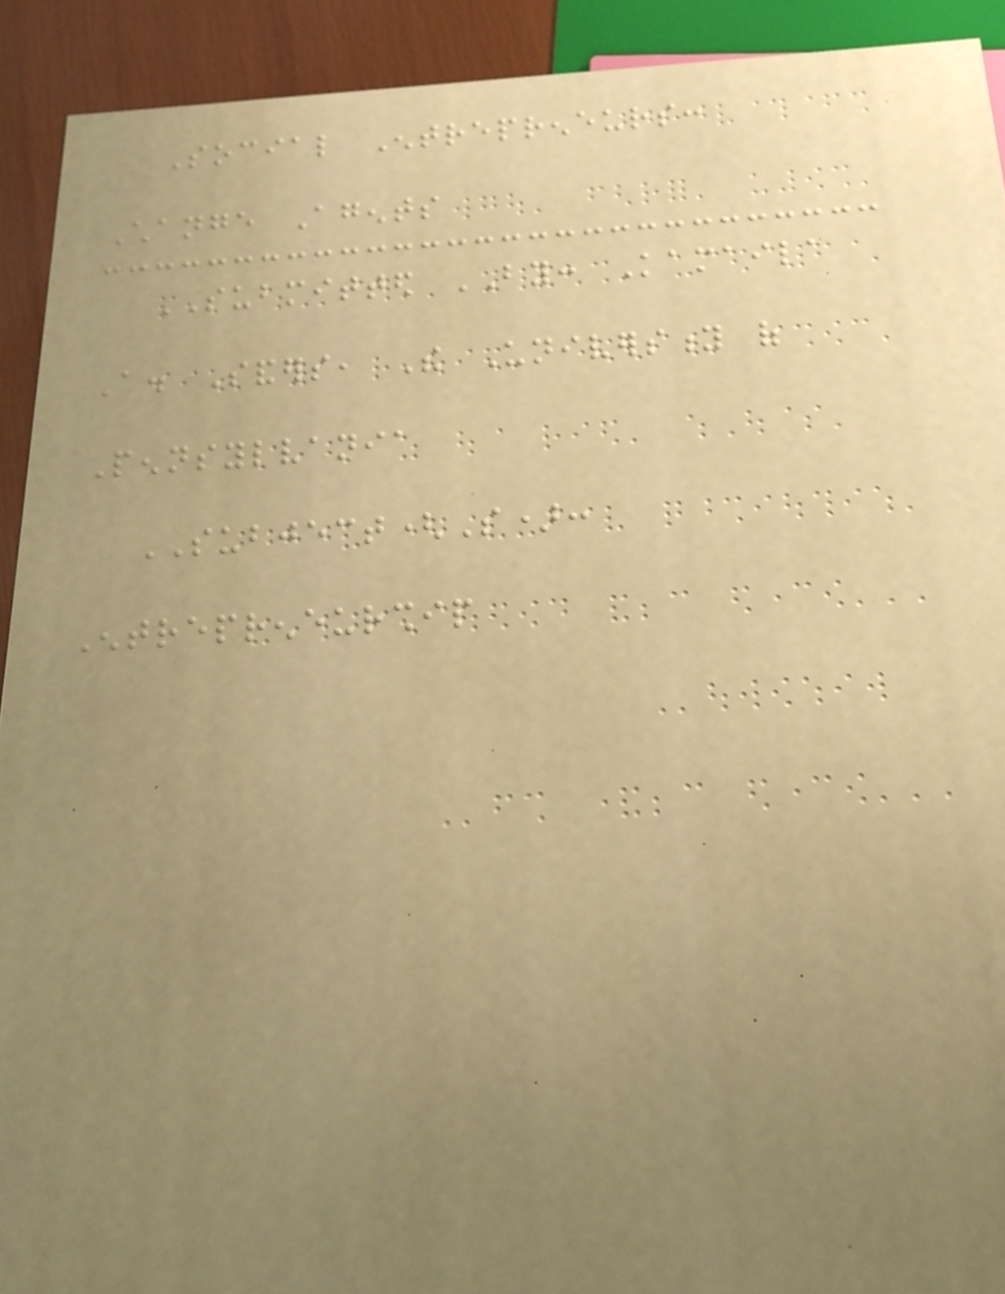Social Entrepreneurs:
Change Agents
SUBMITTED BY: Kamaila
A. Sanders, The University of
Pennsylvania
SUBJECT(S):
Entrepreneurship
